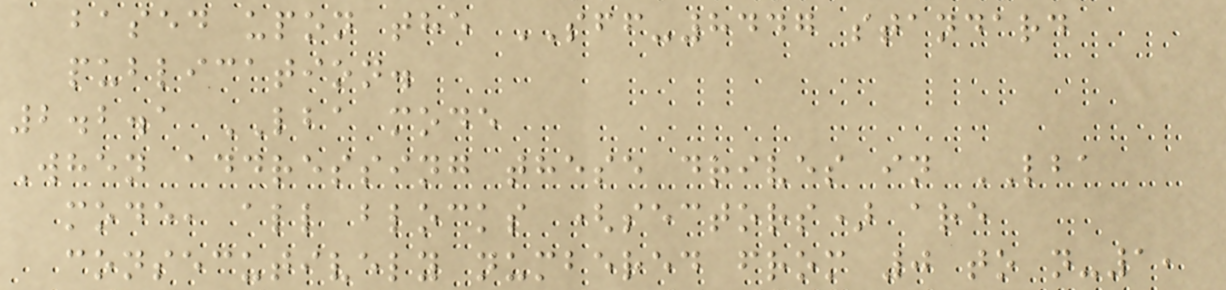based upon the SFF-8447 standard
publication.
2.2.1 LBA mode
When addressing these drives in LBA
mode, all blocks (sectors) are
consecutively numbered from 0 to n-1,
